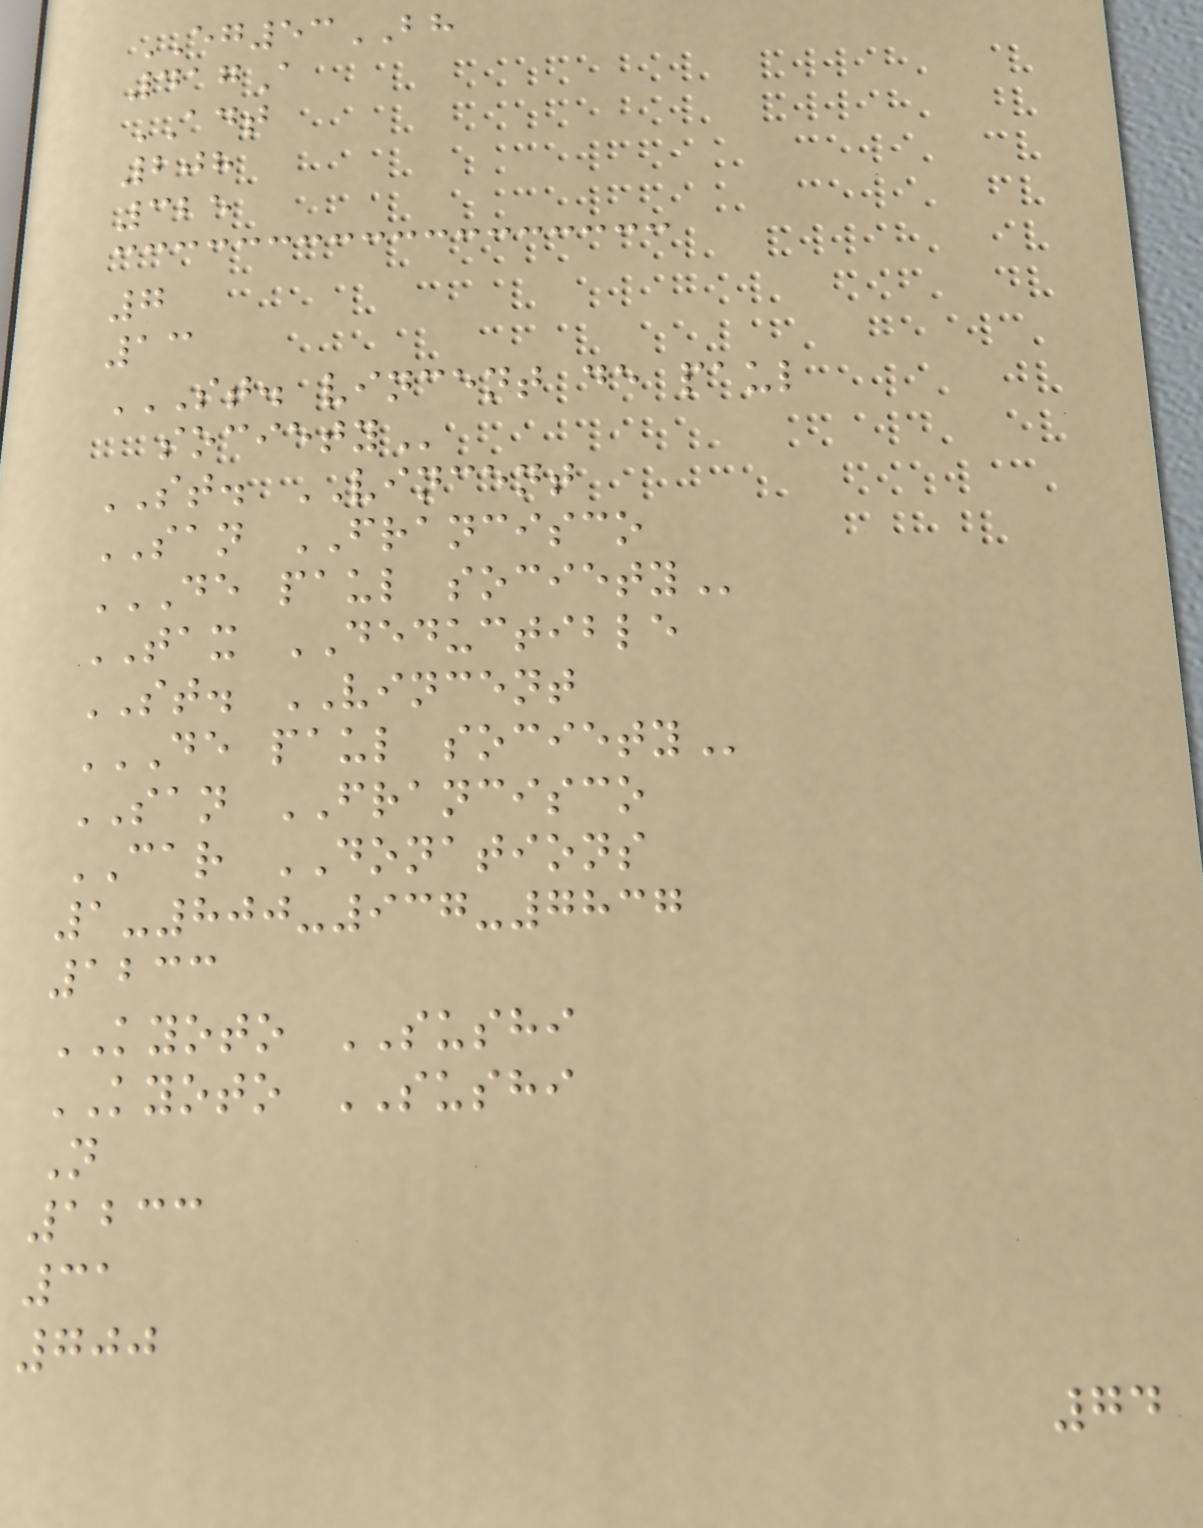EG53BH
417A
ADT
208
325
7
13
ST. VINCENT DE PAUL
SOCIETY
ST. VINCENT
SAN FRANCISCO
DE PAUL SOCIETY
TAX DEDUCTIBLE
ST. VINCENT
DE PAUL SOCIETY
SAN FRANCISCO
CAR DONATIONS
1-800-937-7837
1233
KYOTO SUSHI
KYOTO SUSHI
N
1233
31
700
74
